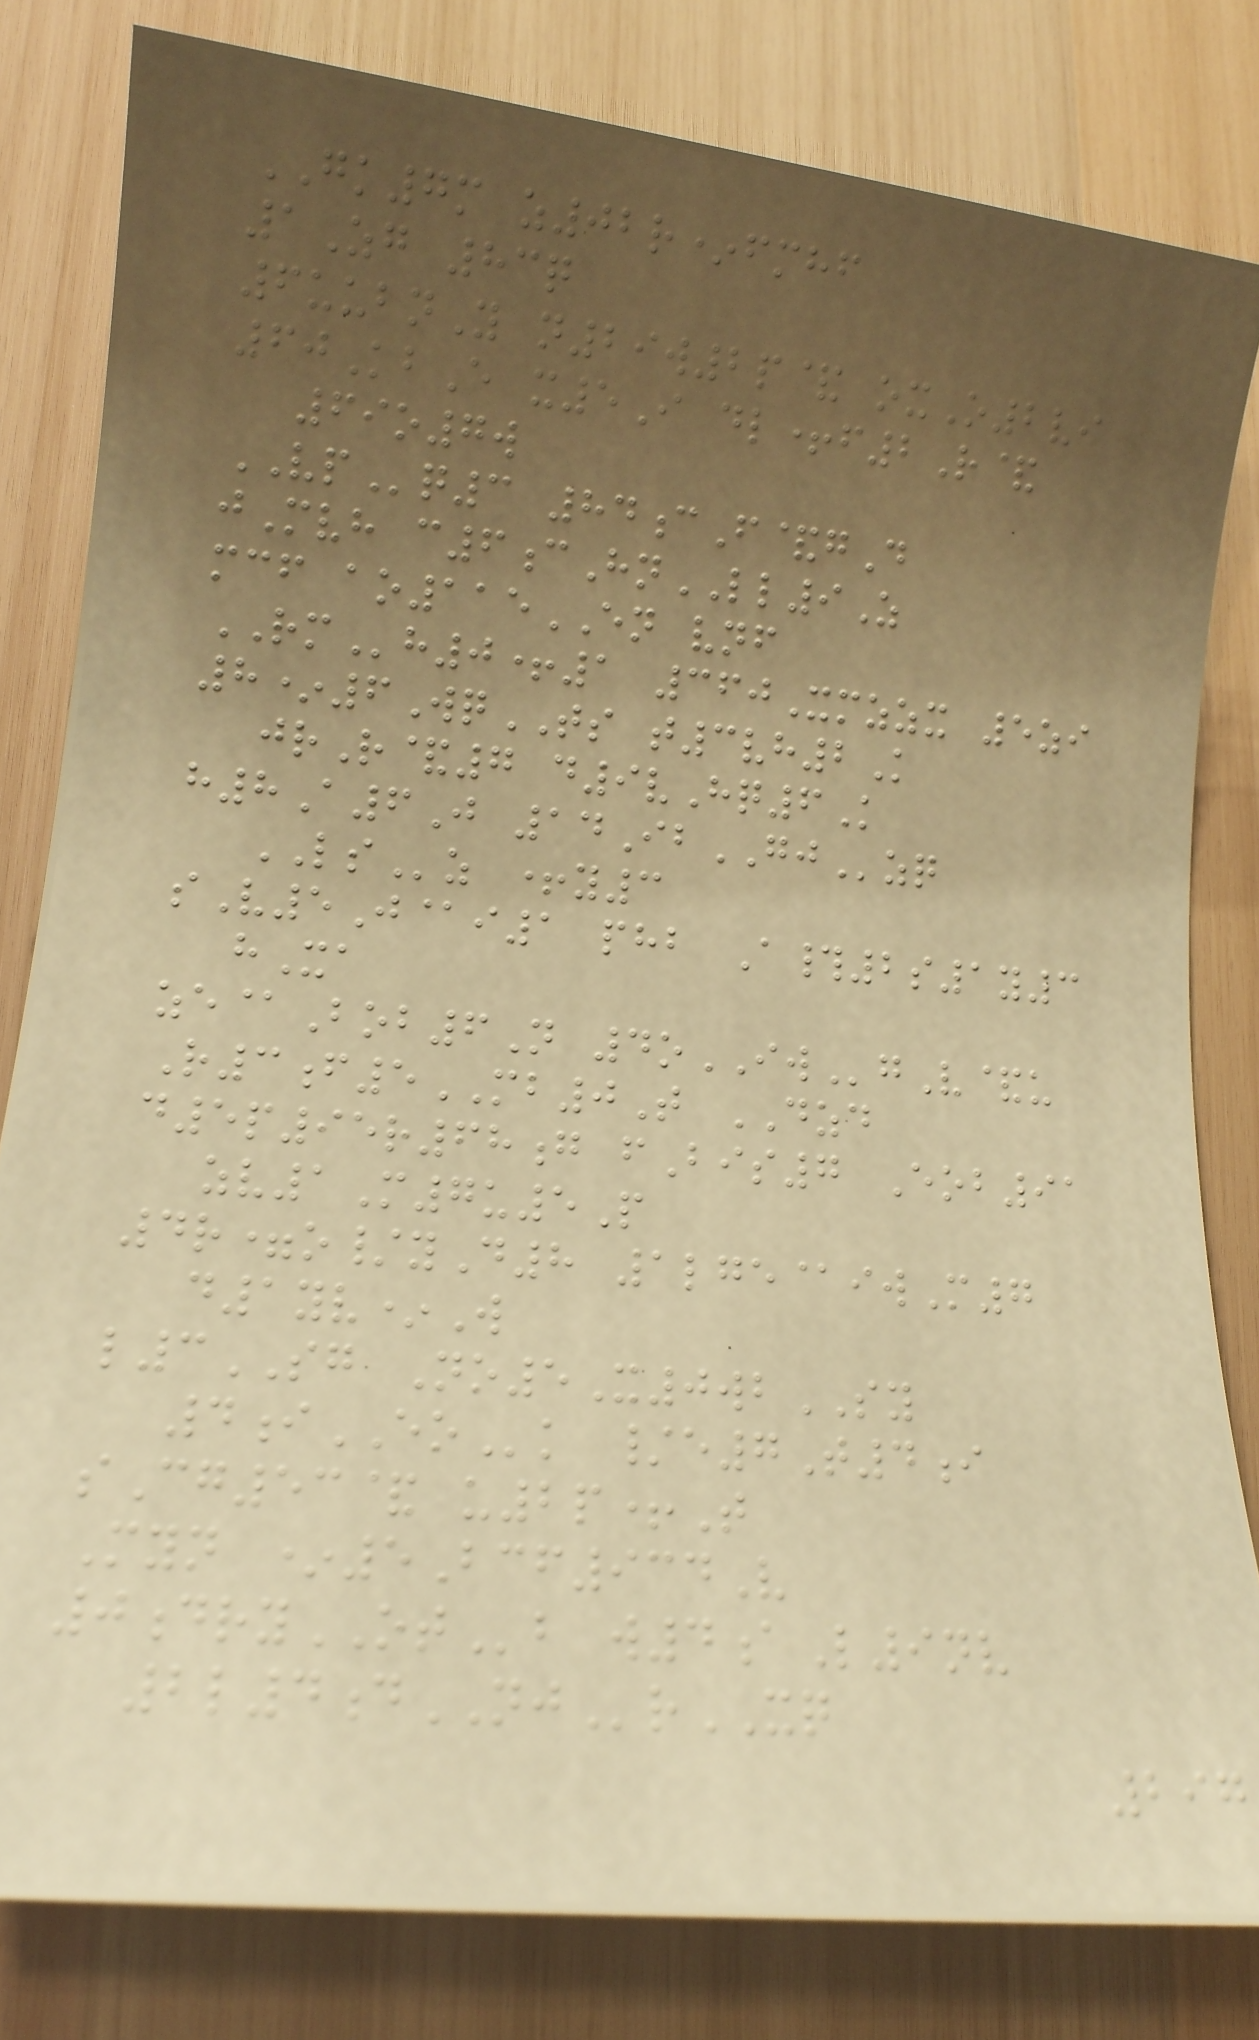GK7m z02r*fmhf
1Zg 83q
6uubnY n29w2p& oxO2vi
60KbE x5I dl+f2R&
69o7w
VPq3 84cF&gD
jMvh c6cHnLL9Z
mcf ao115EN vnf
RMh0+1 360Xmzzx 5zi
8*6WqTS t3vh2K
jrR&7 d9vHq6K
h8A6J 14IbGJzq
LSz +y3
sV5J@i1 phb A#2s1y3
hXa
ze@Bob6N 4oIWgV&u
R3f5MB0T DZD
d5p95r68g fBis7 Eob91
zv1M7u5P
4r=o/yD8 1lge@iwM7
d1yv*W
l3SG No5X0wbSY
4iEOk /e7T4i
sCg53& u2p+T
Myn *5Bcf934V
0dryOTb w4aL9nv
2l4dNJrXQ
297
